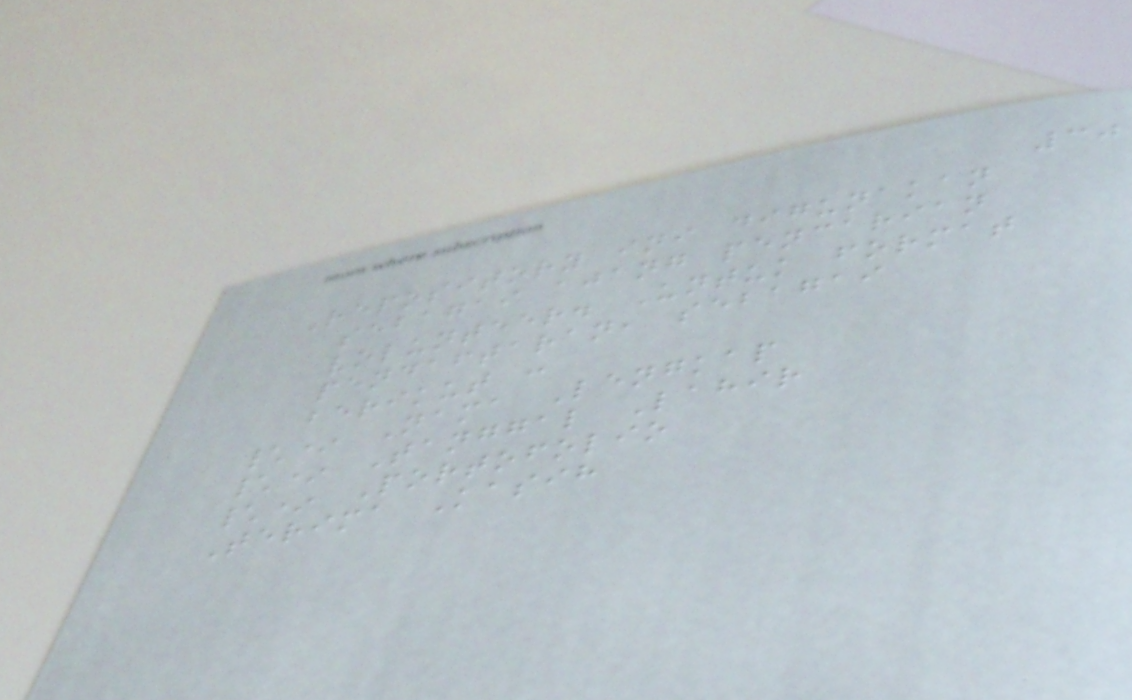30
Repository ini digunakan
sebagai ajang pencarian
volunteer. Untuk format
pendaftaran, sebagai
berikut :
\* Nama Lengkap
\* Tanggal Lahir
\* Portofolio
Terima Kasih
